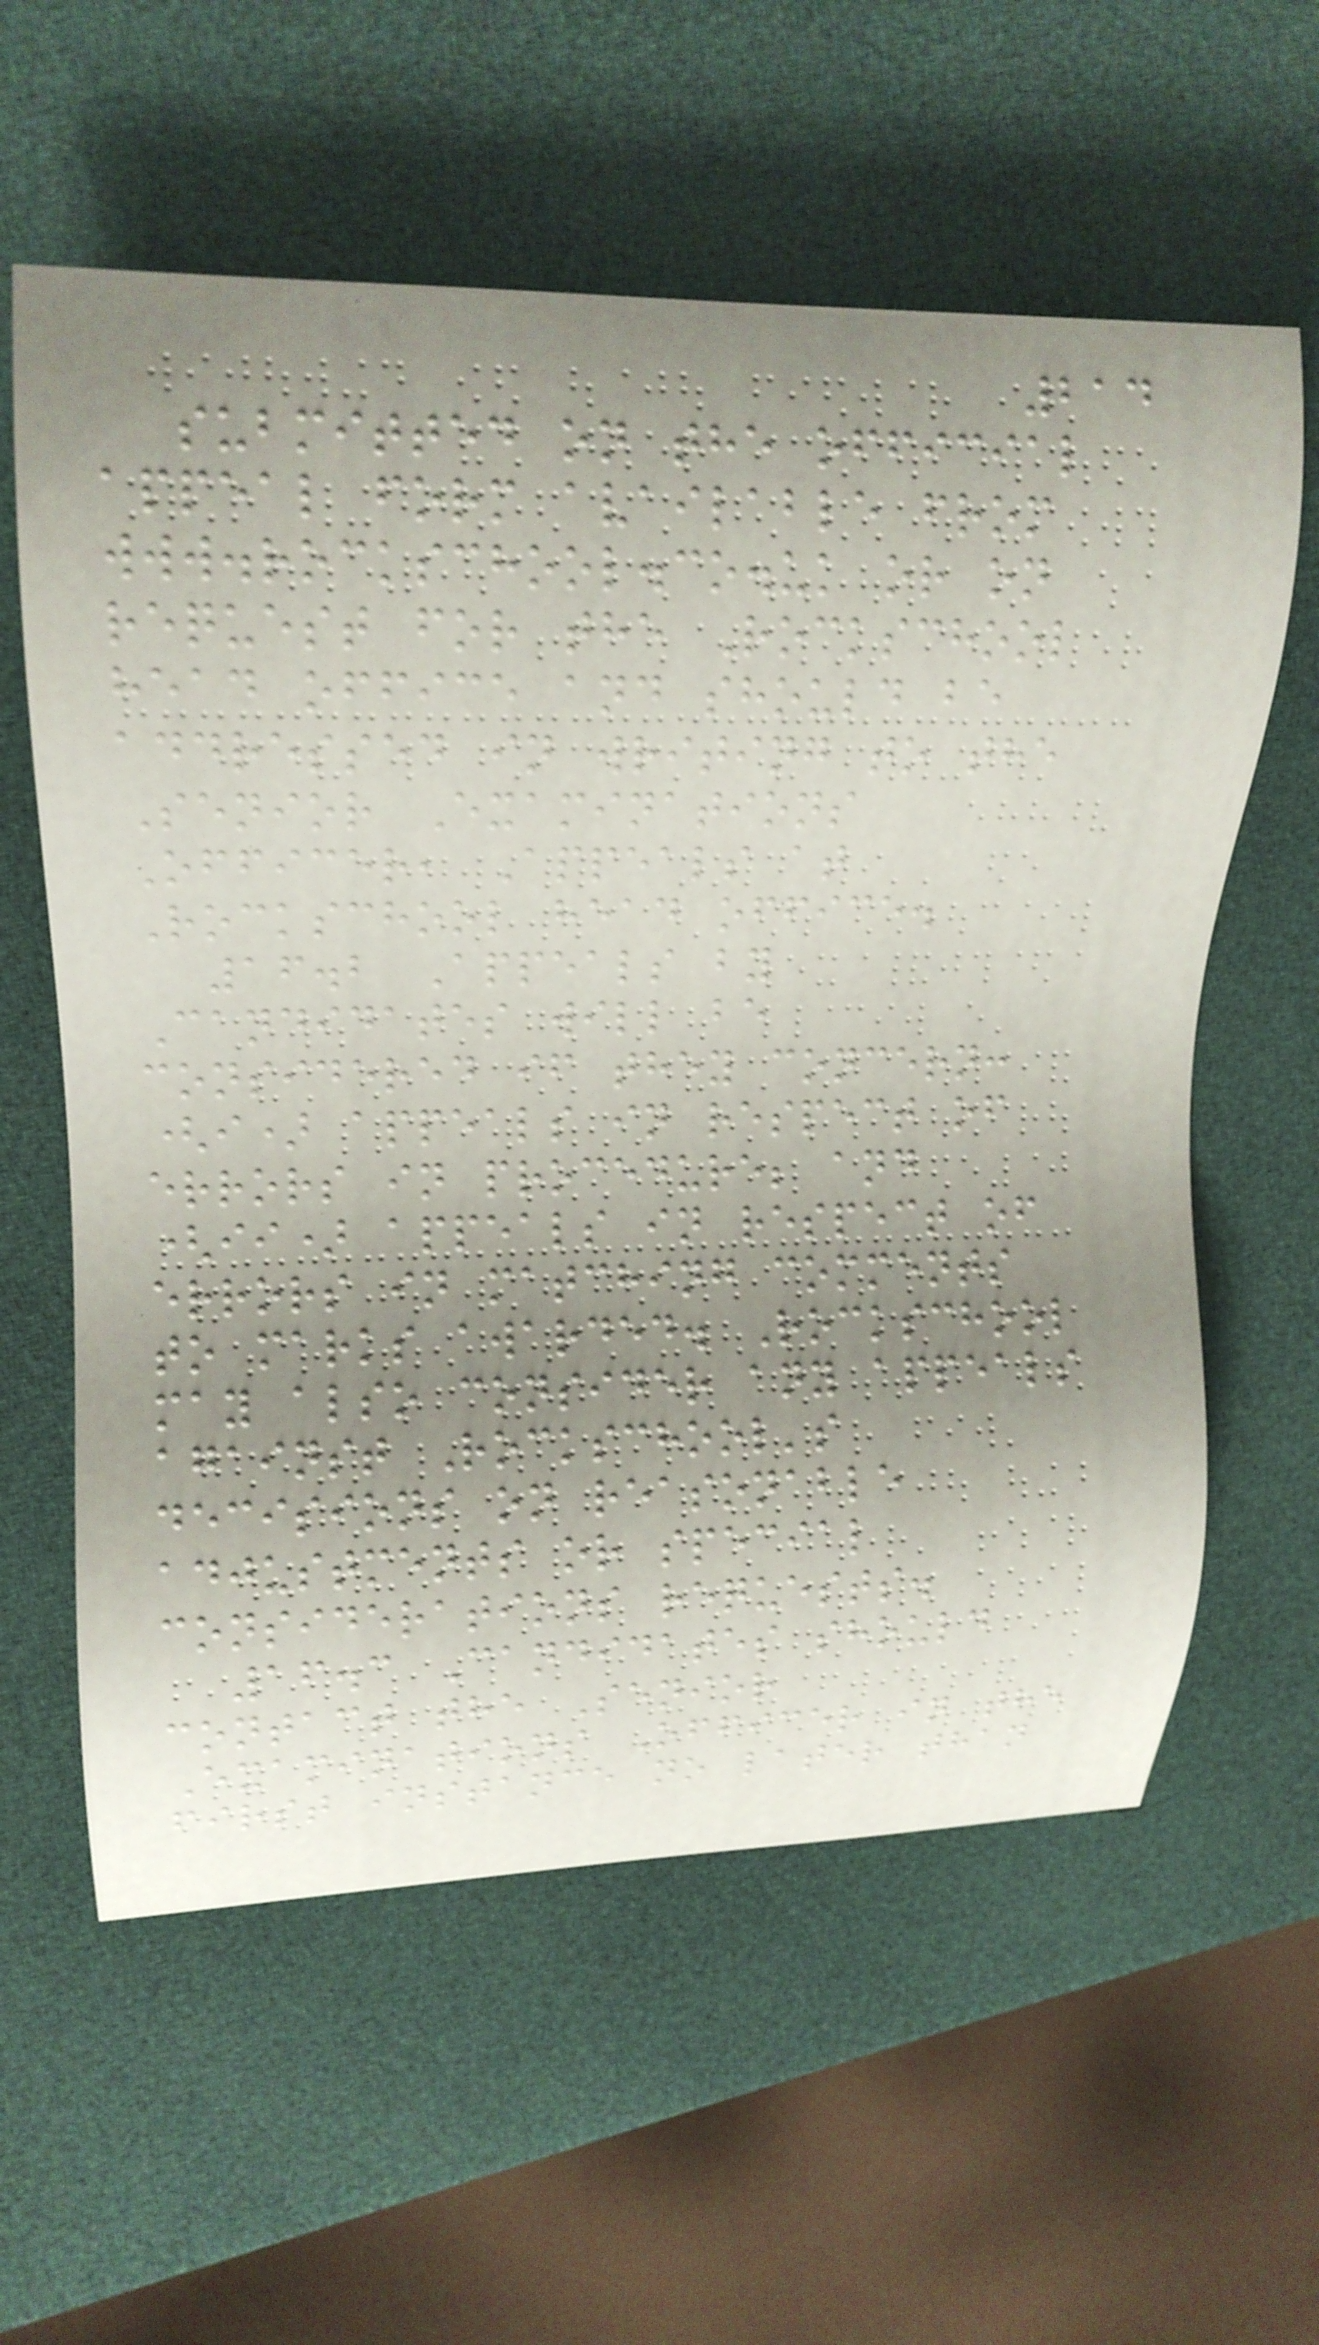214
submitted on the official
appeal form available from
www.rockschool.co.uk or on
request for the Rockschool
head office and should be
addressed in writing to the
Senior Examinations
Officer, Appeals at
Rockschool head office.
16.2 Appeals by
Candidates will be
considered if they concern:
(i) appeals in respect of
errors in procedure; and
(ii) appeals in respect of
errors in matching comments
to marks awarded. Rockschool
may also consider any appeals
against Rockschool's
decisions on reasonable
adjustments or special
considerations requests.
16.3 Candidates should
contact the Senior
Examinations Officer in the
first instance no later than
